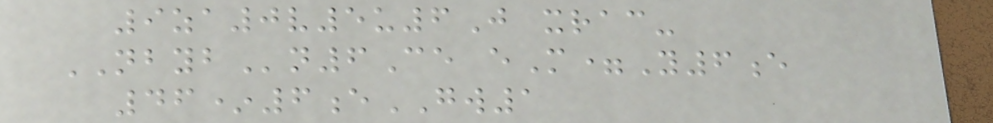9za0v5u6J xrac-
NBYBn6Ce eM=Y6e
46*6eGW1
